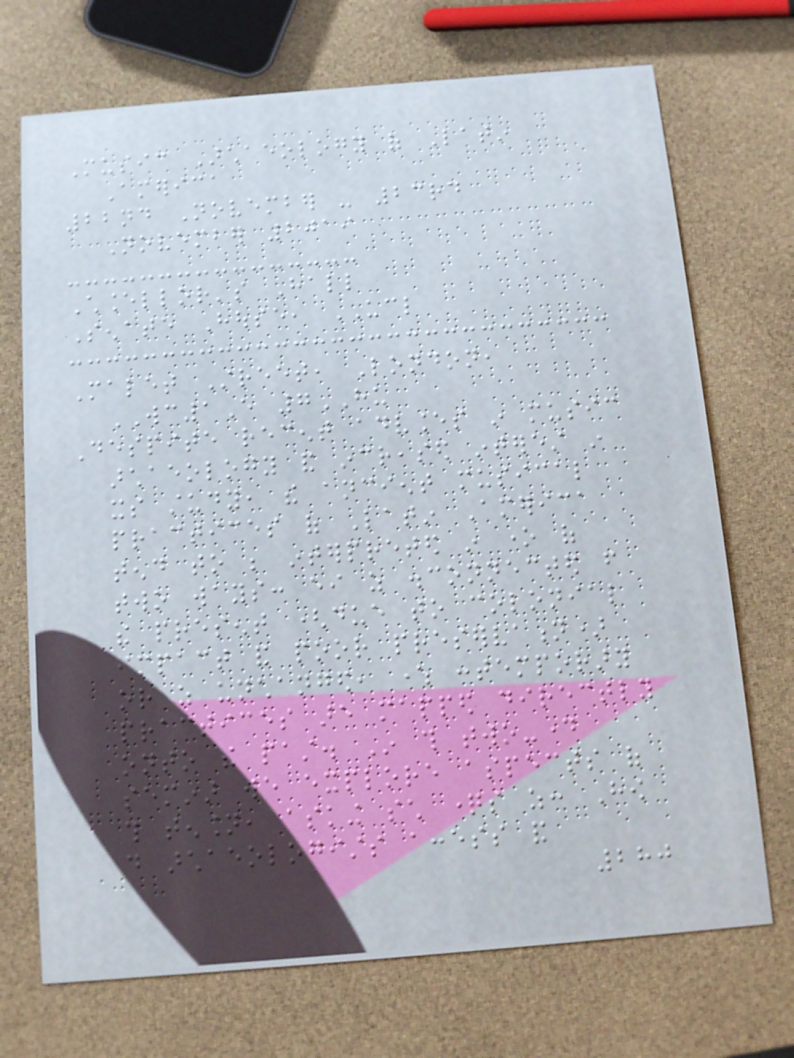Music Archaeology of Latin
America
22nd November - 23rd
November 2019
Chancellor's Hall
Senate House, UCL
Malet Street, London,
WC1E 7HU
Despite recent advances in music
archaeology and increased interest in
its study, the ancient musical
practices of Latin America
tend to be interpreted in one of
two ways: either as disconnected from
the present (due to colonial
impact and poor preservation)
or as unchanged, where contemporary
practices are mapped directly
onto the past. In this two-day
seminar we explore aspects of
this tension, asking such questions as: How
do archaeologists access and
280
